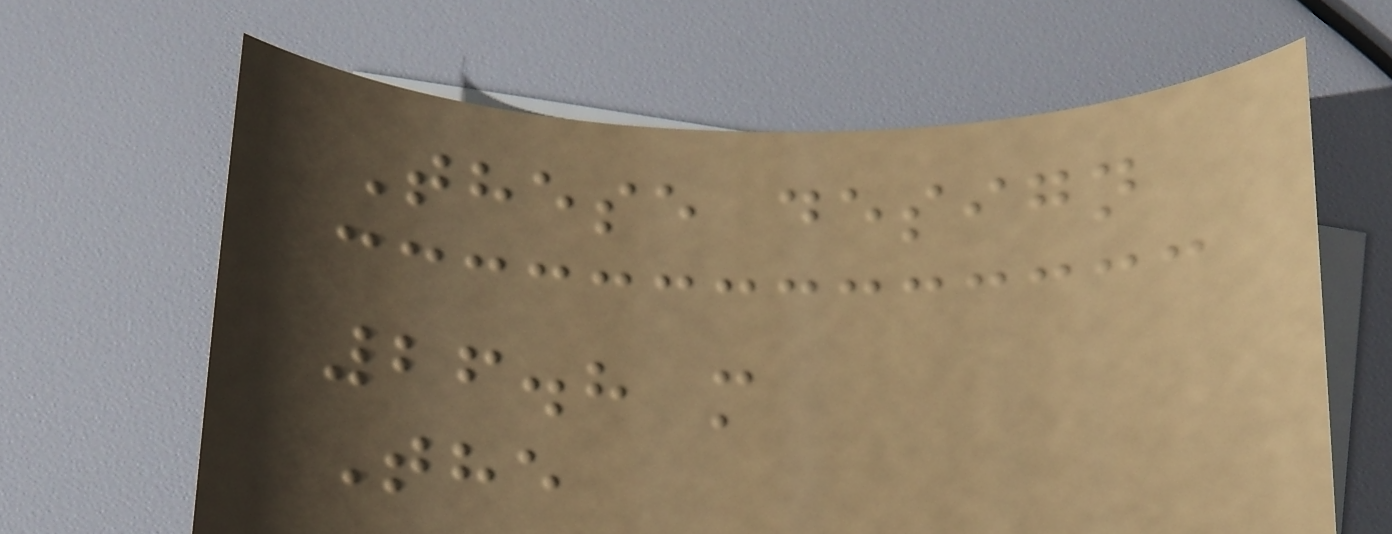These design
26.8 m
The
